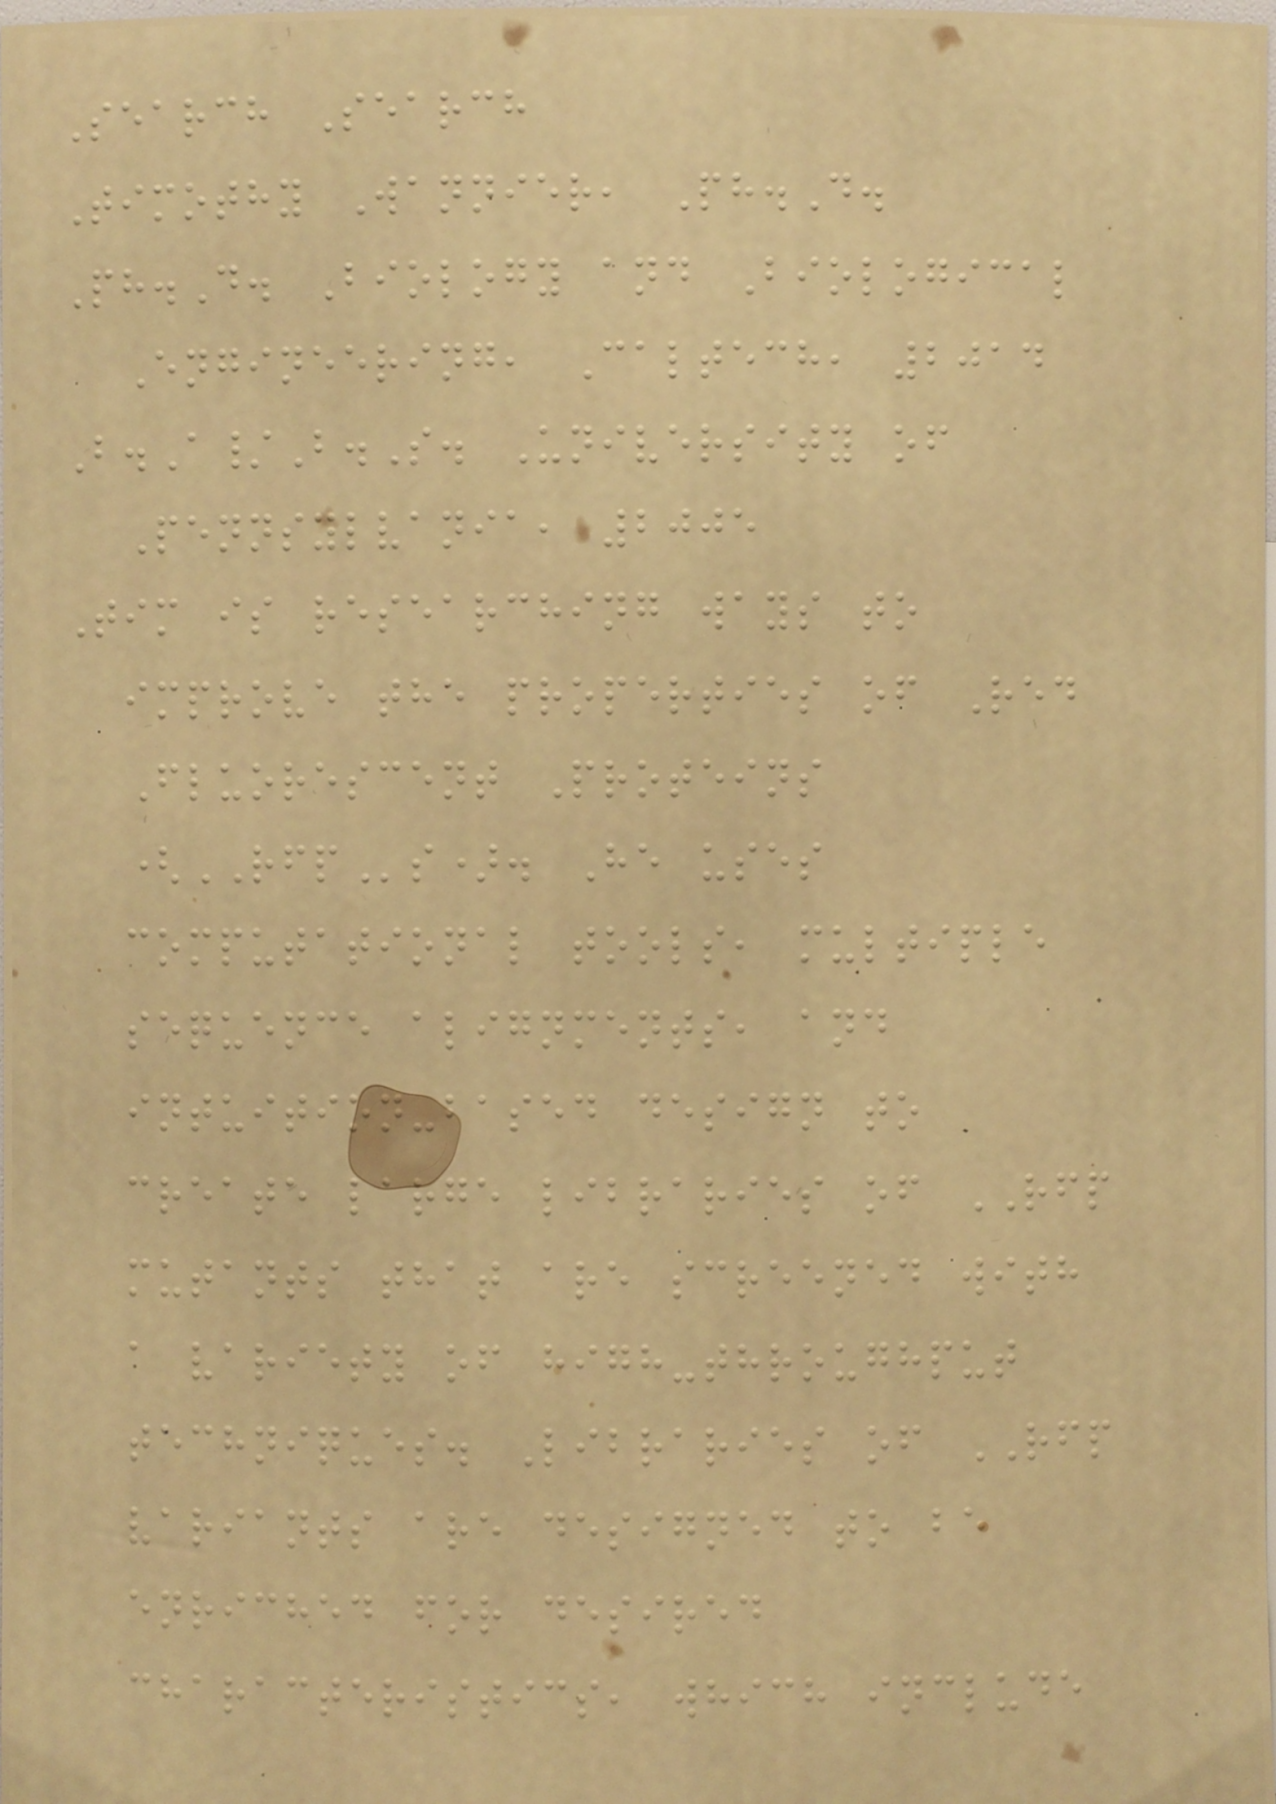Search Search
Timothy Wannier, Ph.D.
Ph.D. Biology and Biological
Engineering, Caltech, 2014
B.A/B.S. University of
Pennsylvania, 2005
Tim is researching ways to
improve the properties of Red
Fluorescent Proteins
(RFPs). He uses
computational tools, multiple
sequence alignments, and
intuition-based design to
create large libraries of RFP
mutants that are screened with
a variety of high-throughput
techniques. Libraries of RFP
variants are designed to be
enriched for desired
characteristics, which include
